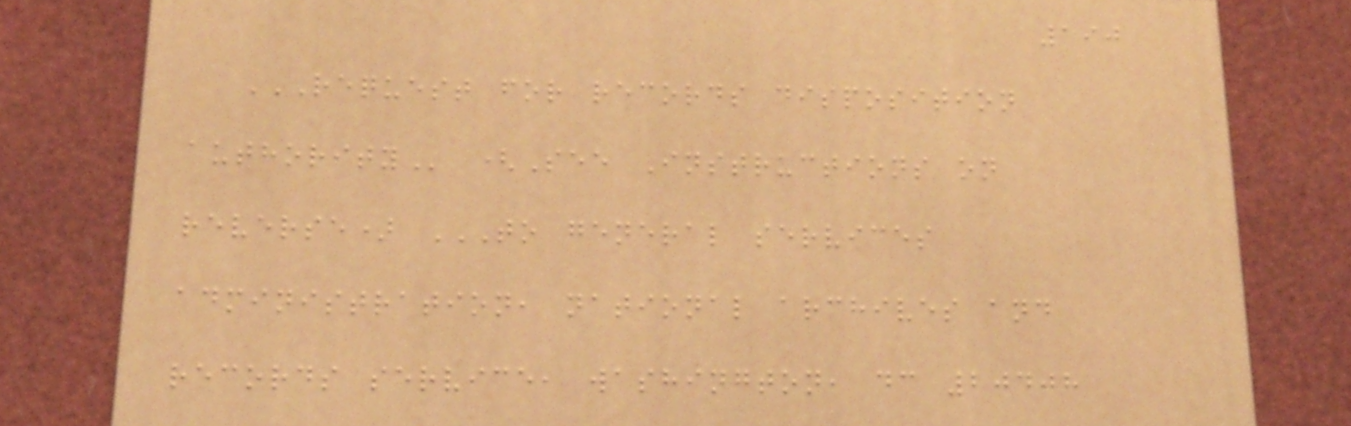190
REQUEST FOR RECORDS DISPOSITION
AUTHORITY (See Instructions on
reverse) TO GENERAL SERVICES
ADMINISTRATION, NATIONAL ARCHIVES AND
RECORDS SERVICE, WASHINGTON, DC 20408
